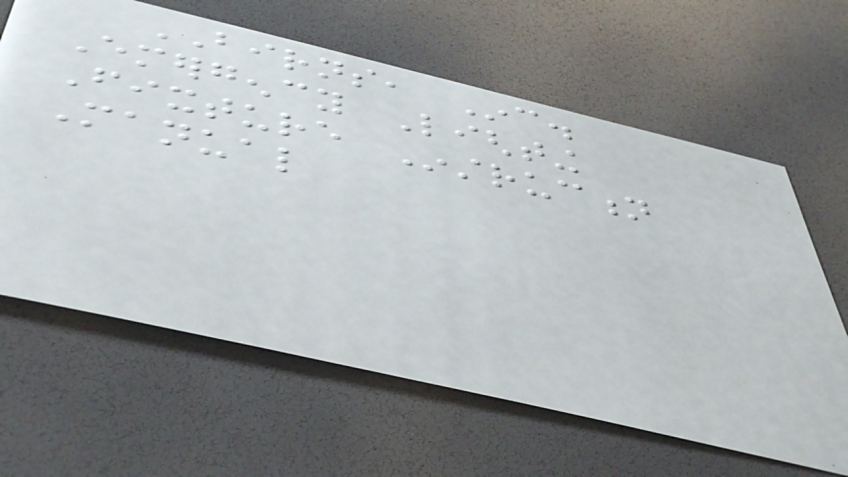BIRNS, Inc.
Emergency Lighting
Fixture Instruction
Manual
